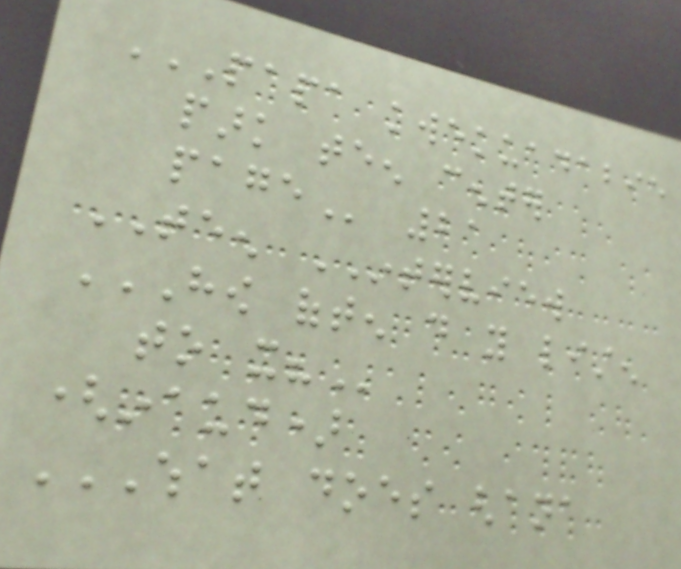PAPA KWEKUADABIE
PARK TEEN CENTER
PAGE 21
TEEN INTERVIEW
HOW OFTEN DO YOU LISTEN
TO IT?
(inaud)
WHAT DOES GHANA
